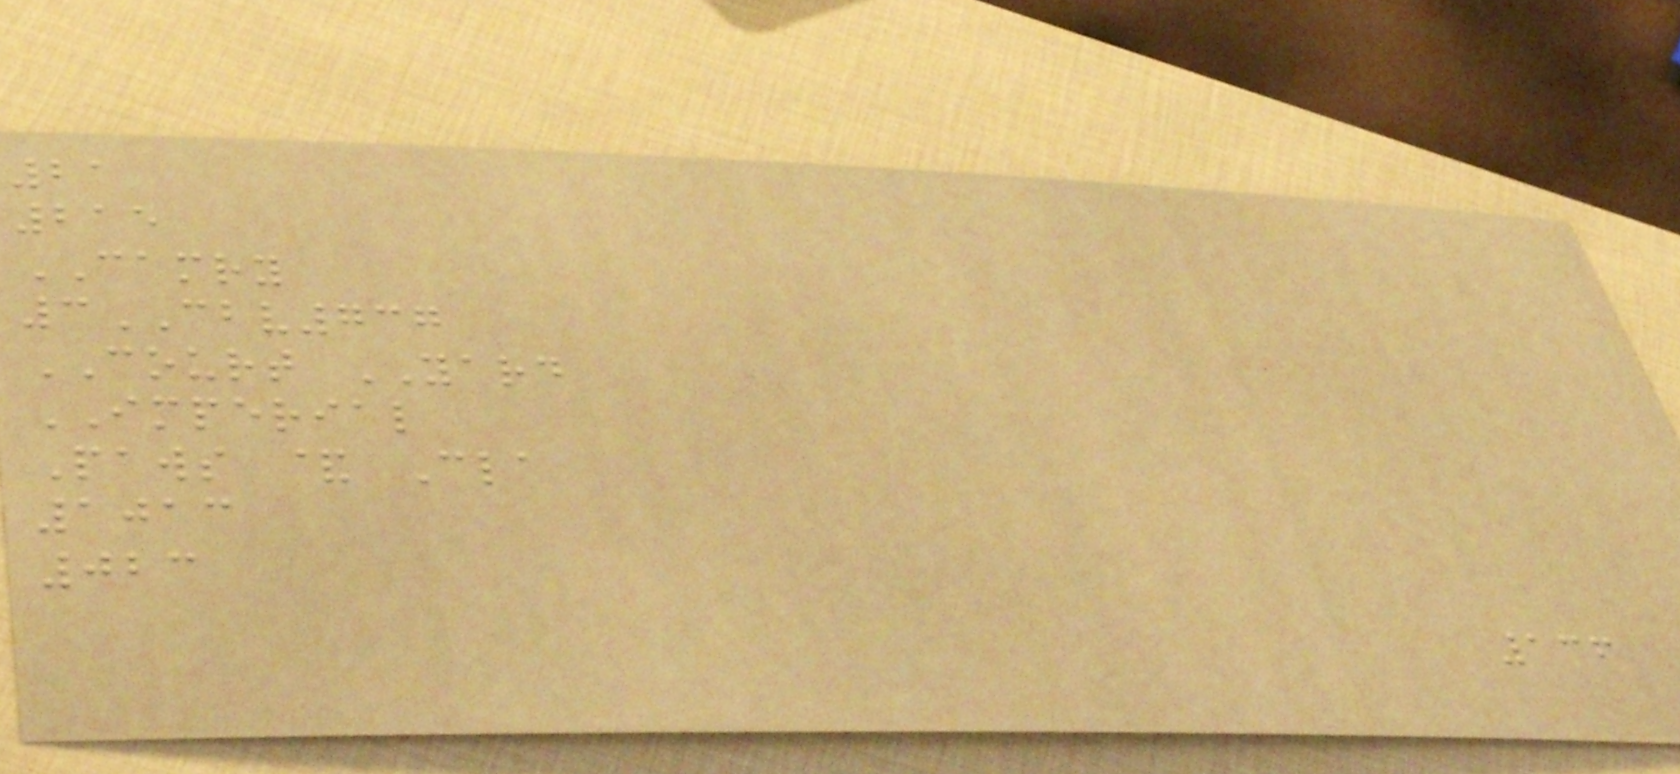21
215
CAMRY
3CBV737
COURT YARD
IMPERIAL
Paws & Cla
1013
023
136
